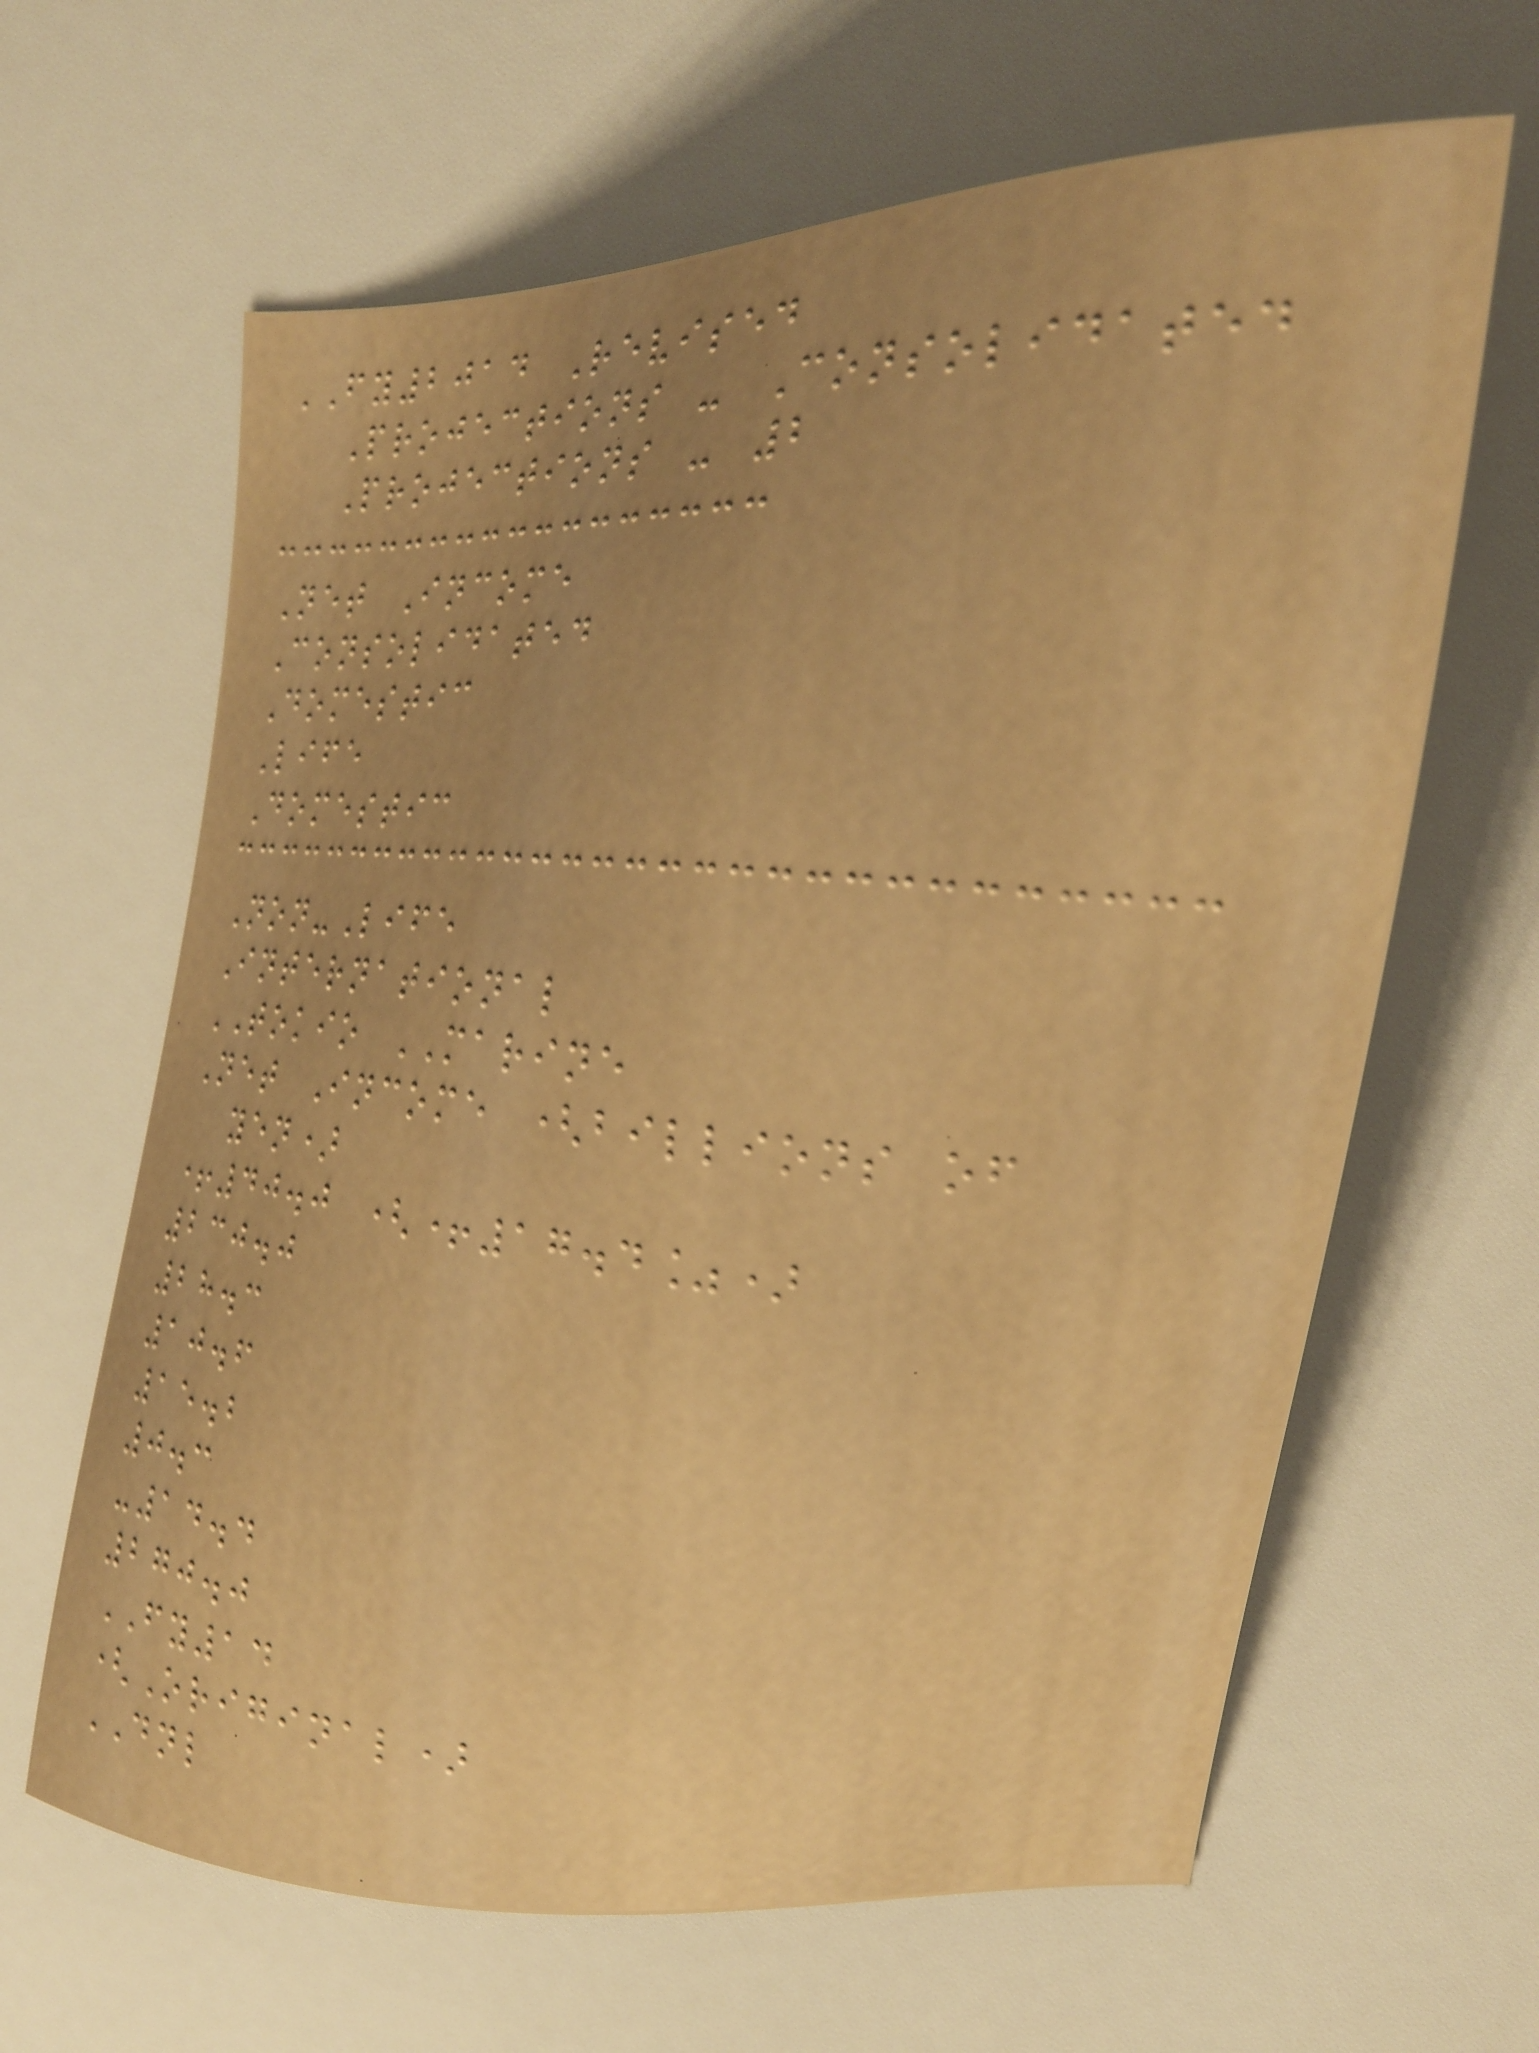FY2014 Revised
Projections - Consolidated
Projections - 2
Net Income
Consolidated
Domestic
Life
Domestic
Non-Life
International
TOKIO MARINE
Net Income (billions of
yen)
+40.0 (+17.4%)
230.0
28.3
10.6
15.2
0.3
-14.4
270.0
FY14
(Original)
DNL
